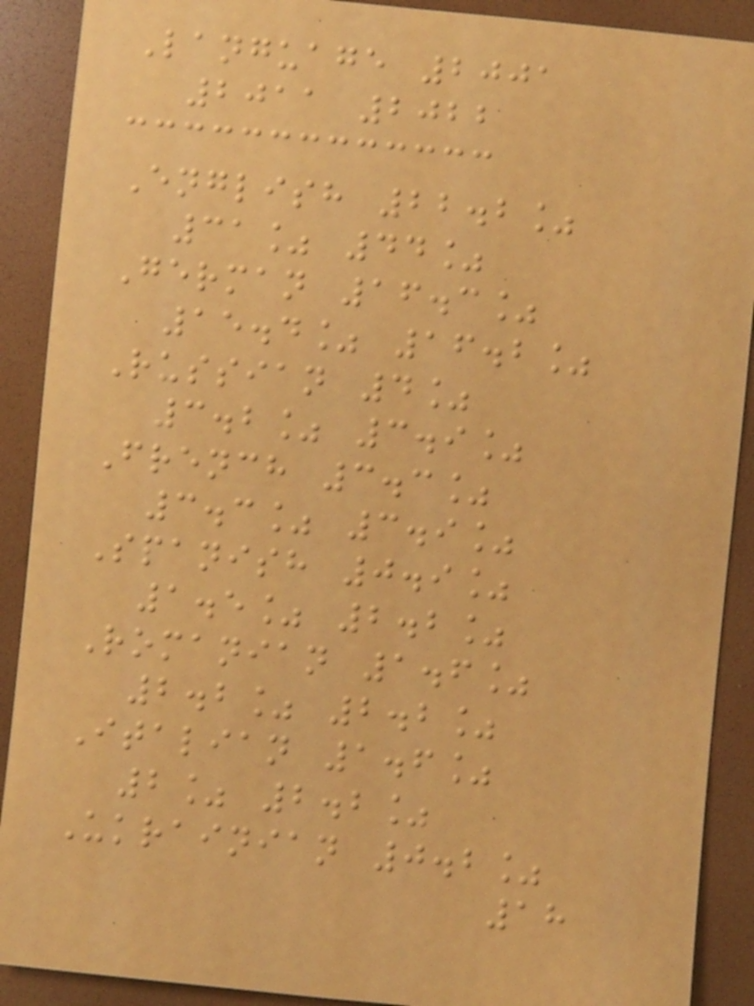Language 2001
2011 2022
English 22.2%
31% 44%
German 16.3%
15.4% 16.2%
Russian 4%
3.2% 3.9%
French 3.3%
3.3% 3.9%
Spanish 0.9%
1.5% 2.2%
Romanian 1.6%
2.2% 2.2%
Italian 1.6%
2% 2.2%
Ukrainian 0.2%
18
